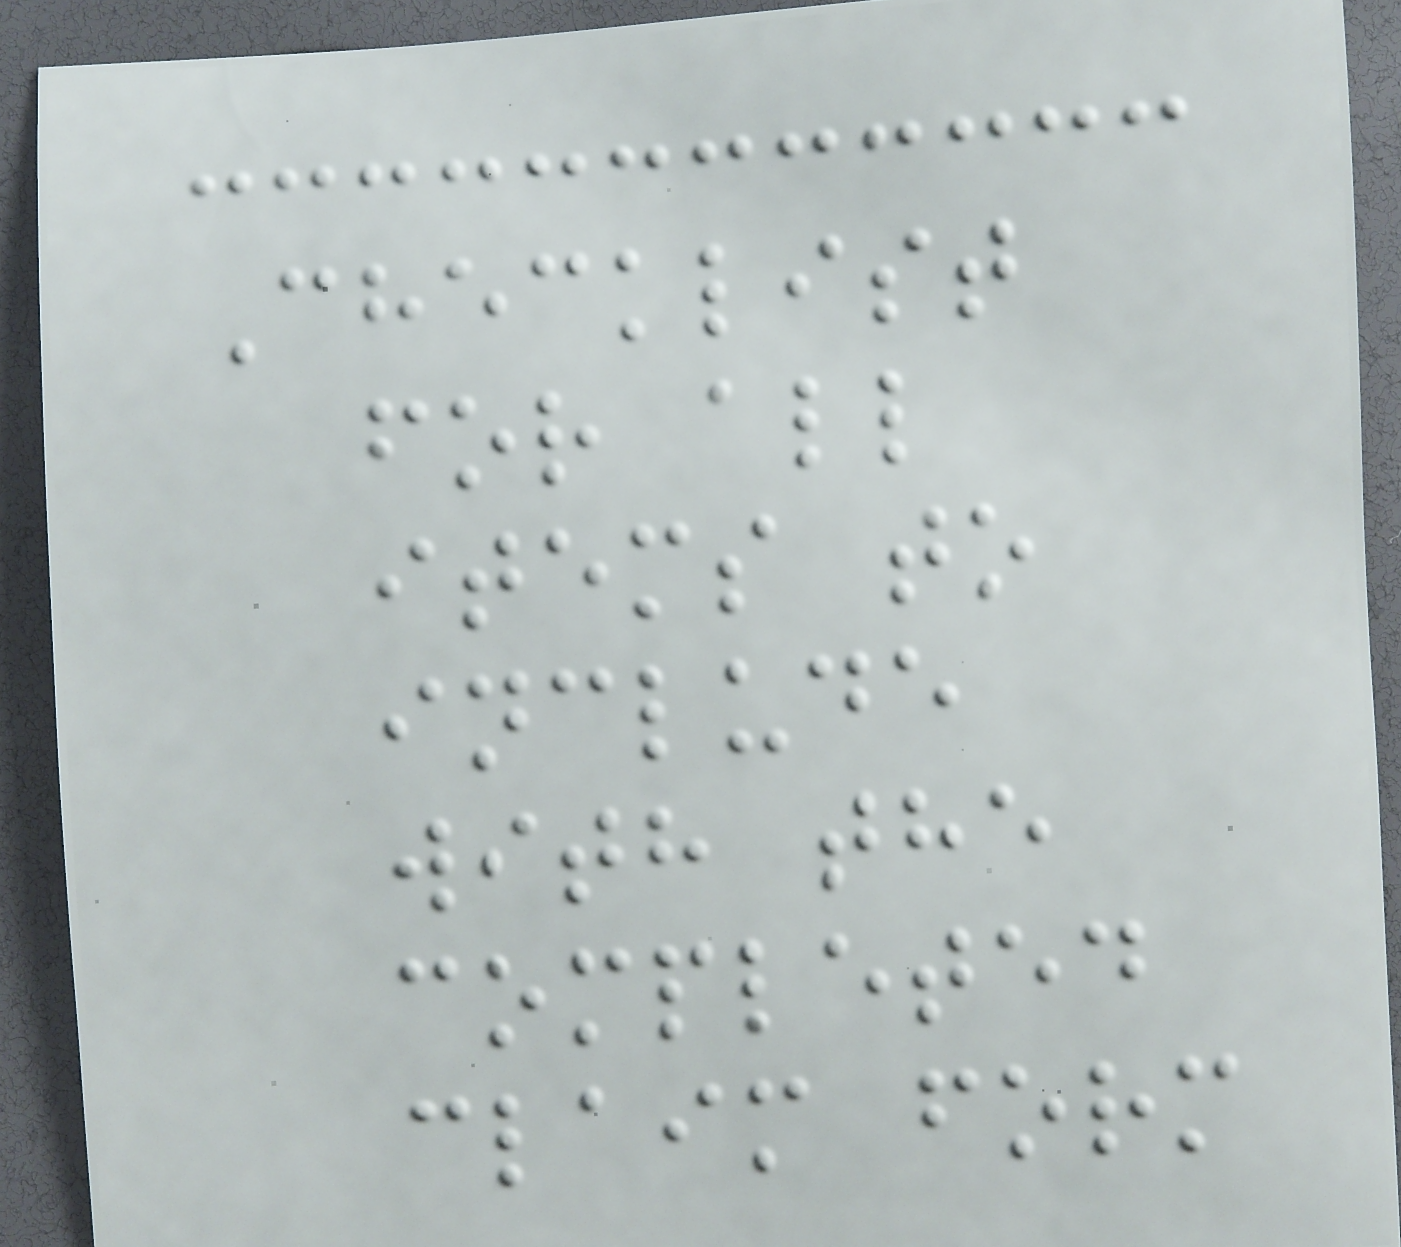Checklist
for all
items to
include
with the
completed
claim form
